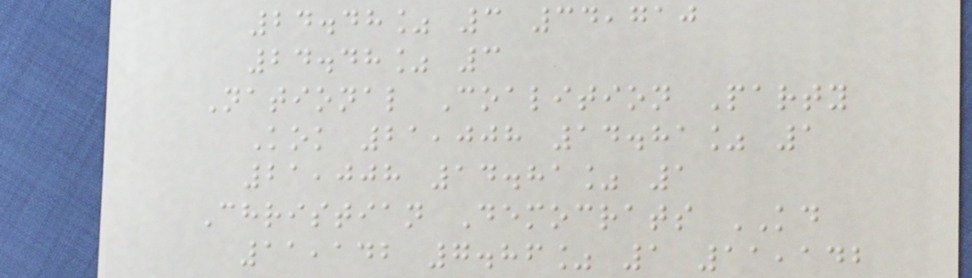24.48% 3 34,710
24.48% 3
National Coalition Party
Kok 21,008 14.81% 1
21,008 14.81% 1
Christian Democrats KD
11,142 7.86% 1 11,142
